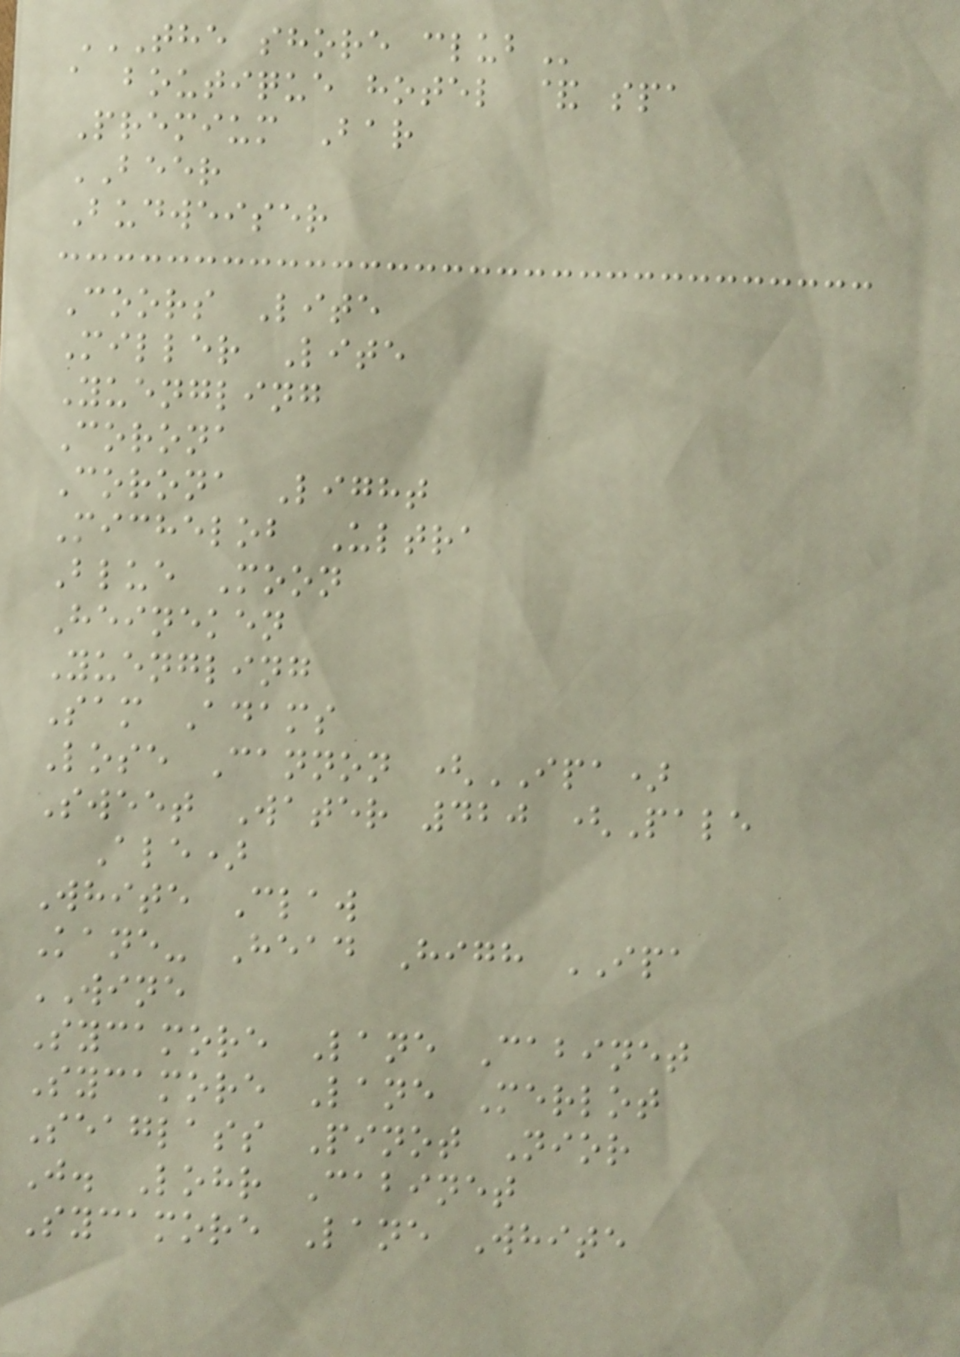THE SHORE CLUB
a boutique hotel & spa
Premium Bar
BEER
Budweiser
Coors Lite
Miller Lite
Yuengling
Corona
Corona Light
Michelob Ultra
Blue Moon
Heineken
Yuengling
Sam Adams
Lose Cannon (IPA)
Sweet Water 420 (Pale
Ale)
White Claw
Kane- Head High IPA
WINE
Sycamore Lane Cabinet
Sycamore Lane Merlot
Seaglass Pinot Nior
J. Lohr Cabinet
Sycamore Lane White
